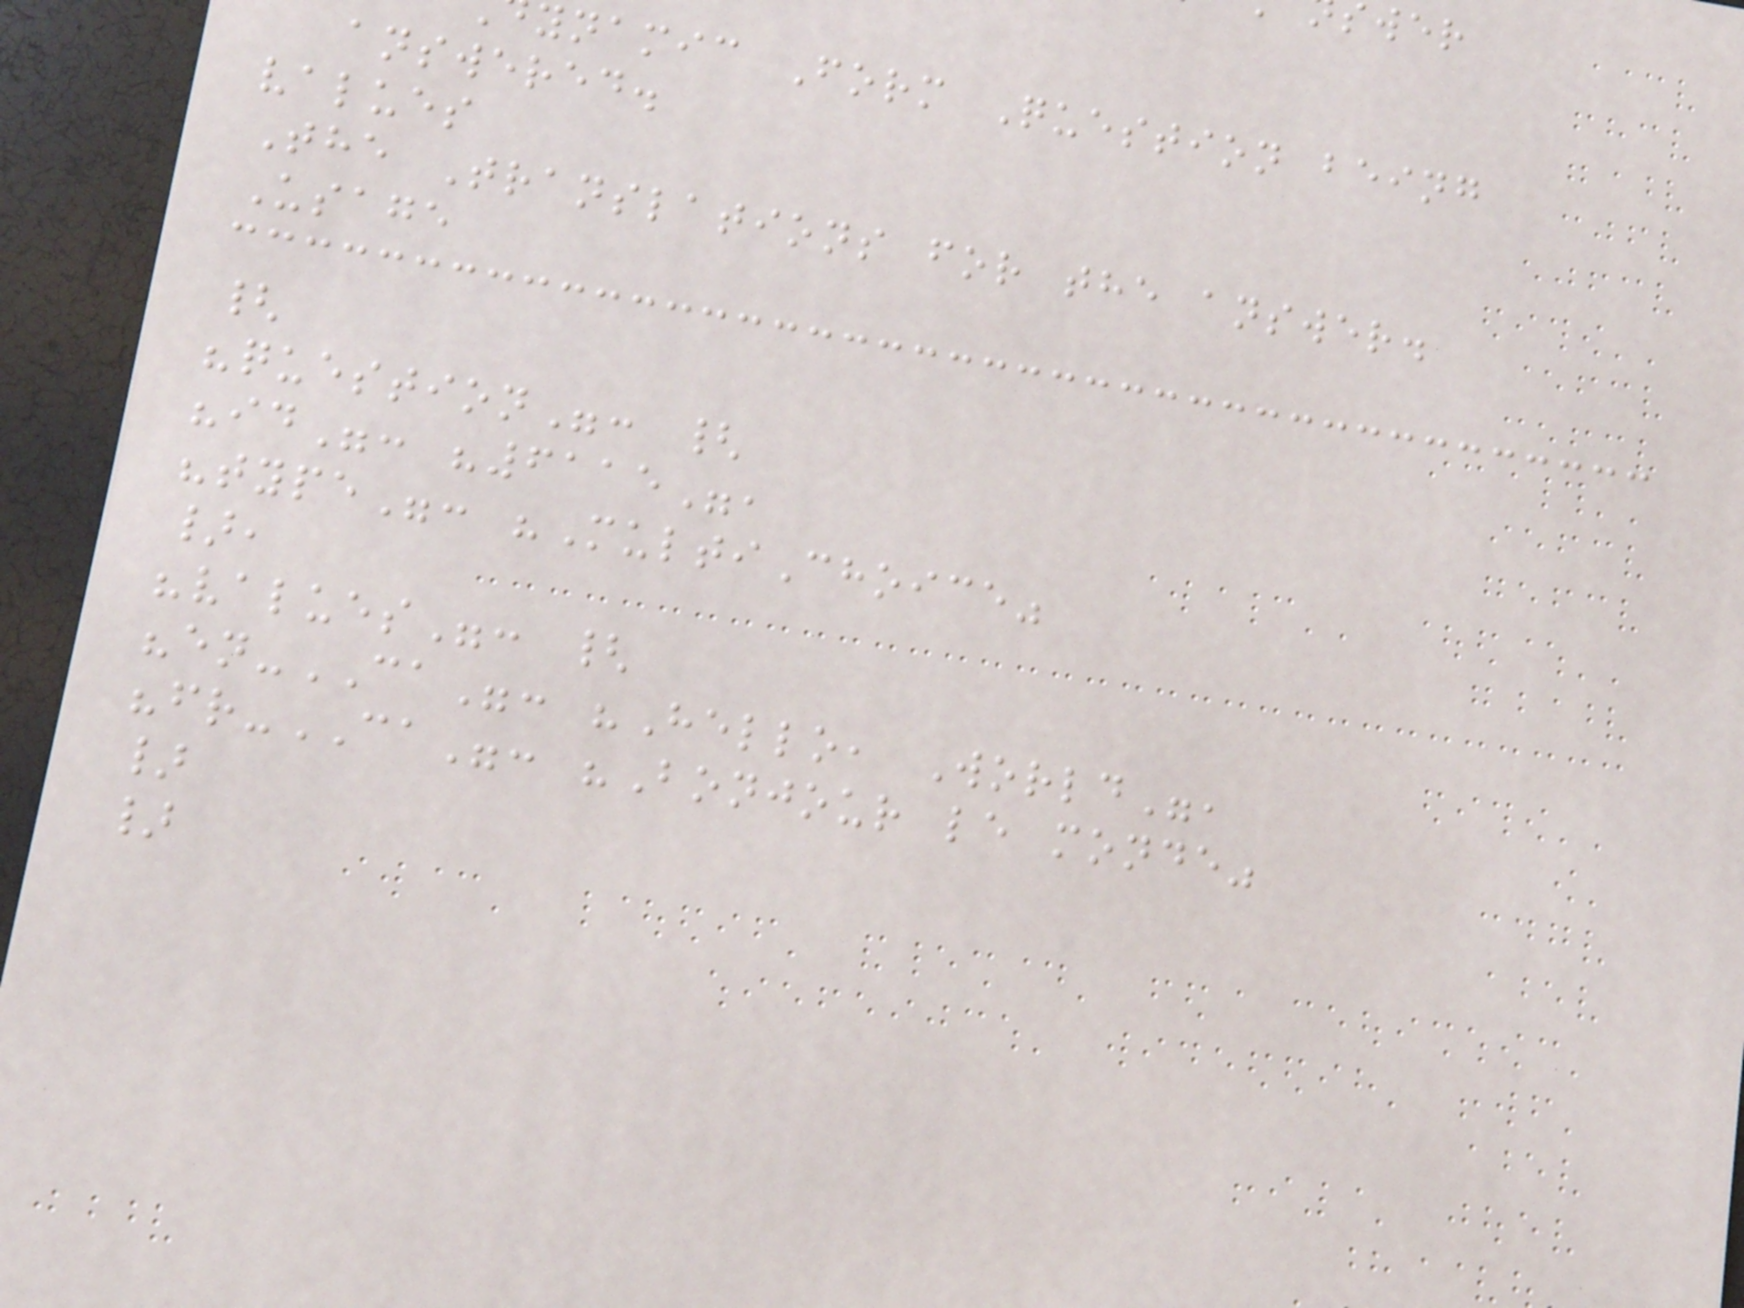ynamic Form Question being
answered.
values
The Translations for the answer.
Usage
{
"question": {
"id": "6115",
"type": "MultiChoice"
},
"values": {
"en-CA": "Hello, World",
"fr-CA": "Bonjour le monde"
}
}
